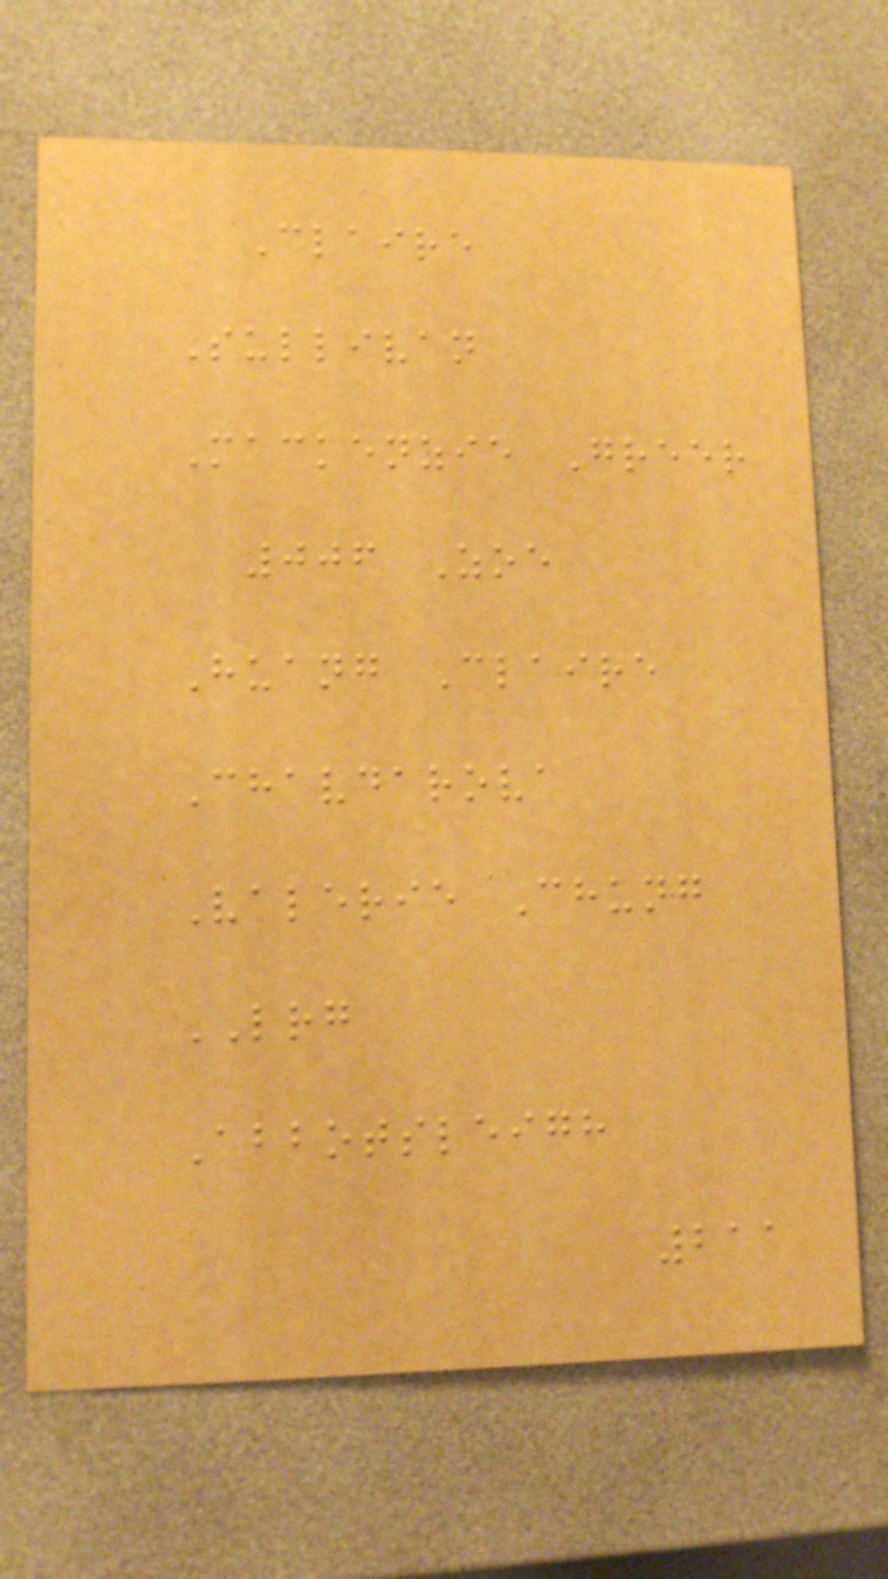Claire
Sullivan
Mackenzie Greer
006 Zoe
Huang Claire
Chavdarova
Valerie Chung
LRG
Abbotsleigh
211
